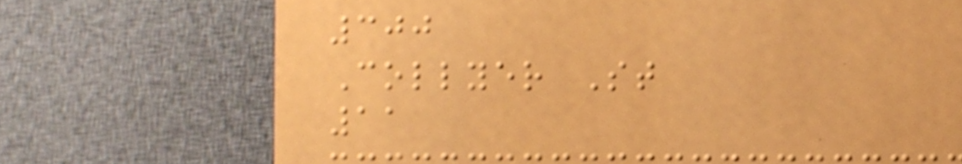300
Collyer St
11
